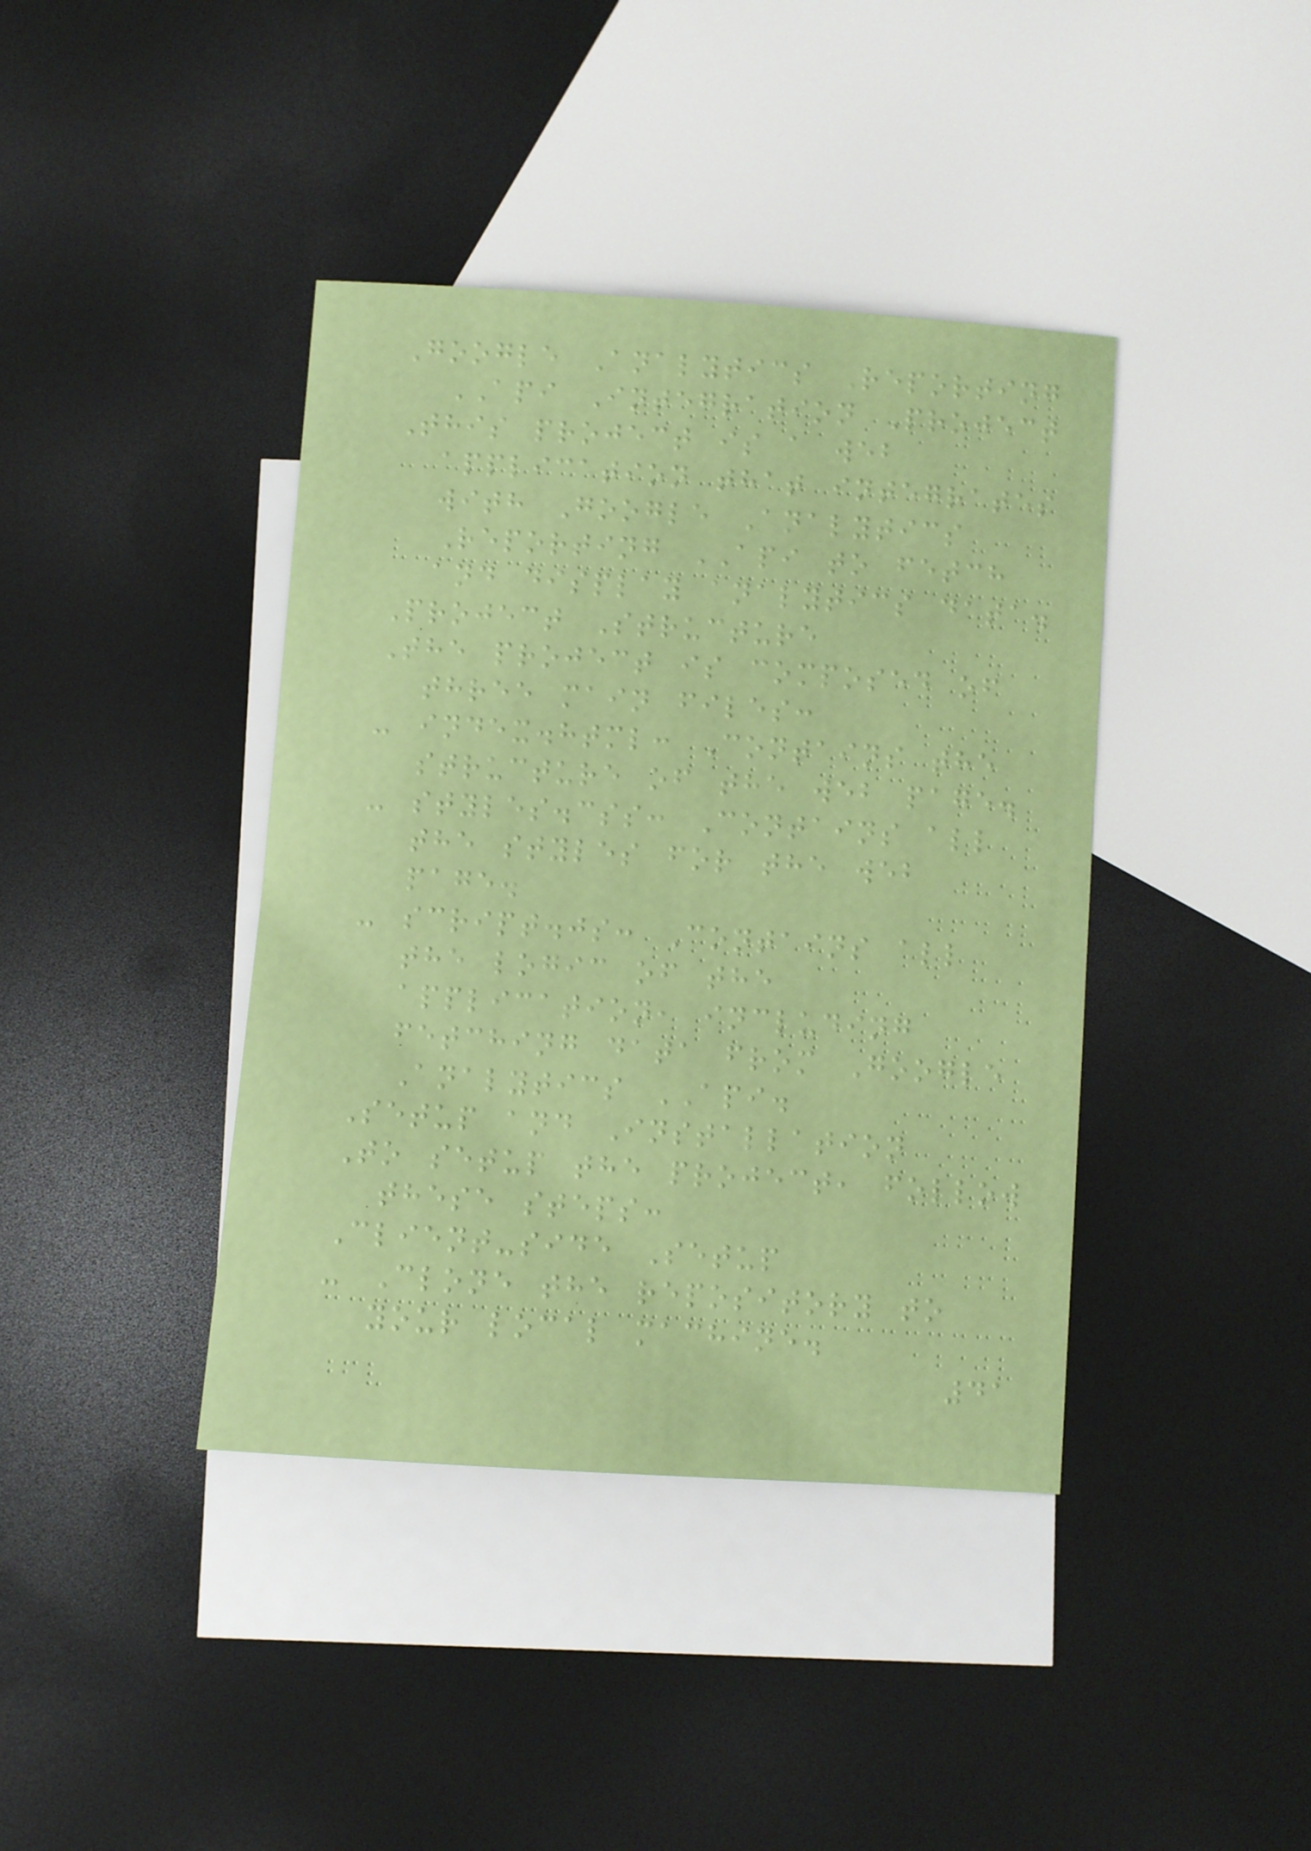Google Analytics Reporting
API Integration Project
This project is a web
application that integrates
with Google Analytics
Reporting API to fetch
and display analytics data.
Project Structure
The project is composed of
three main files:
- index.html: Contains the
structure of the web page.
- styles.css: Contains all
the styles for the web
page.
- script.js: Contains all
the logic of the
application, including
fetching data from Google
Analytics API.
Setup and Installation
To setup the project, follow
these steps:
Client-side Setup
- Clone the repository to
your local machine.
41
